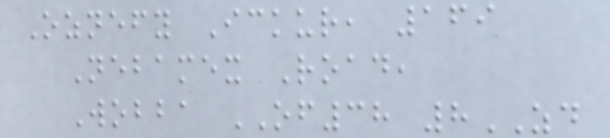Oznefy Ickur, 169
Nebamex Road,
Wobba OF38 8ZD
